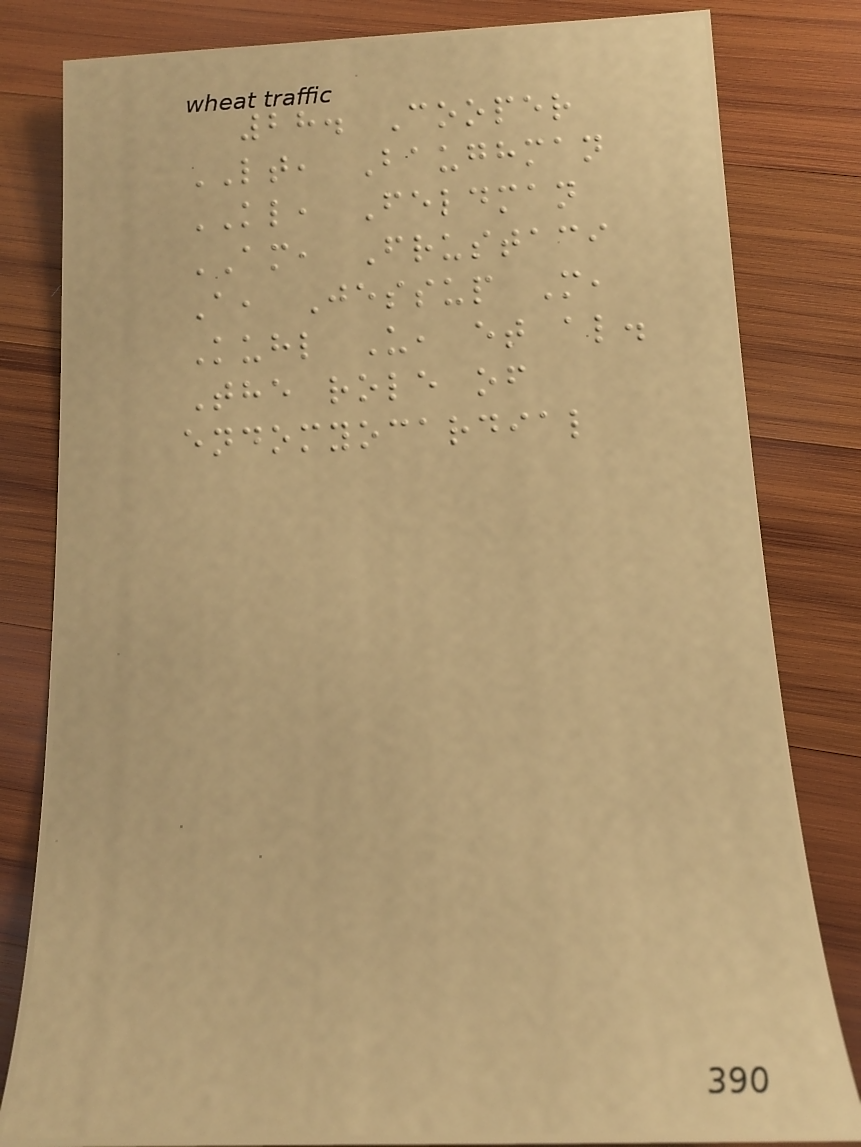28. Cooper
LT, Baughman
KL, Feldman
AM, Frustaci
A, Jessup M,
Kuhl U, et al.
The role of
endomyocardial
